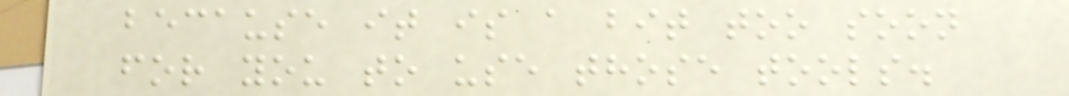because it is a bit too soon
for you to use those tools.
